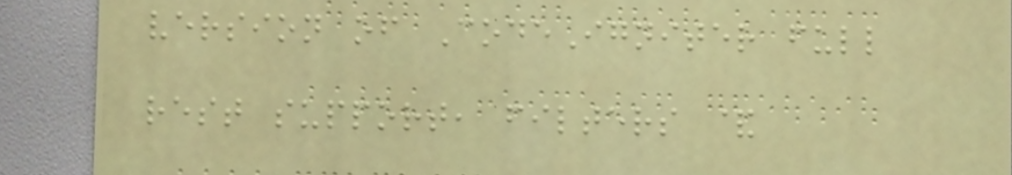version of CodeIgniter full
rest support, filters &
